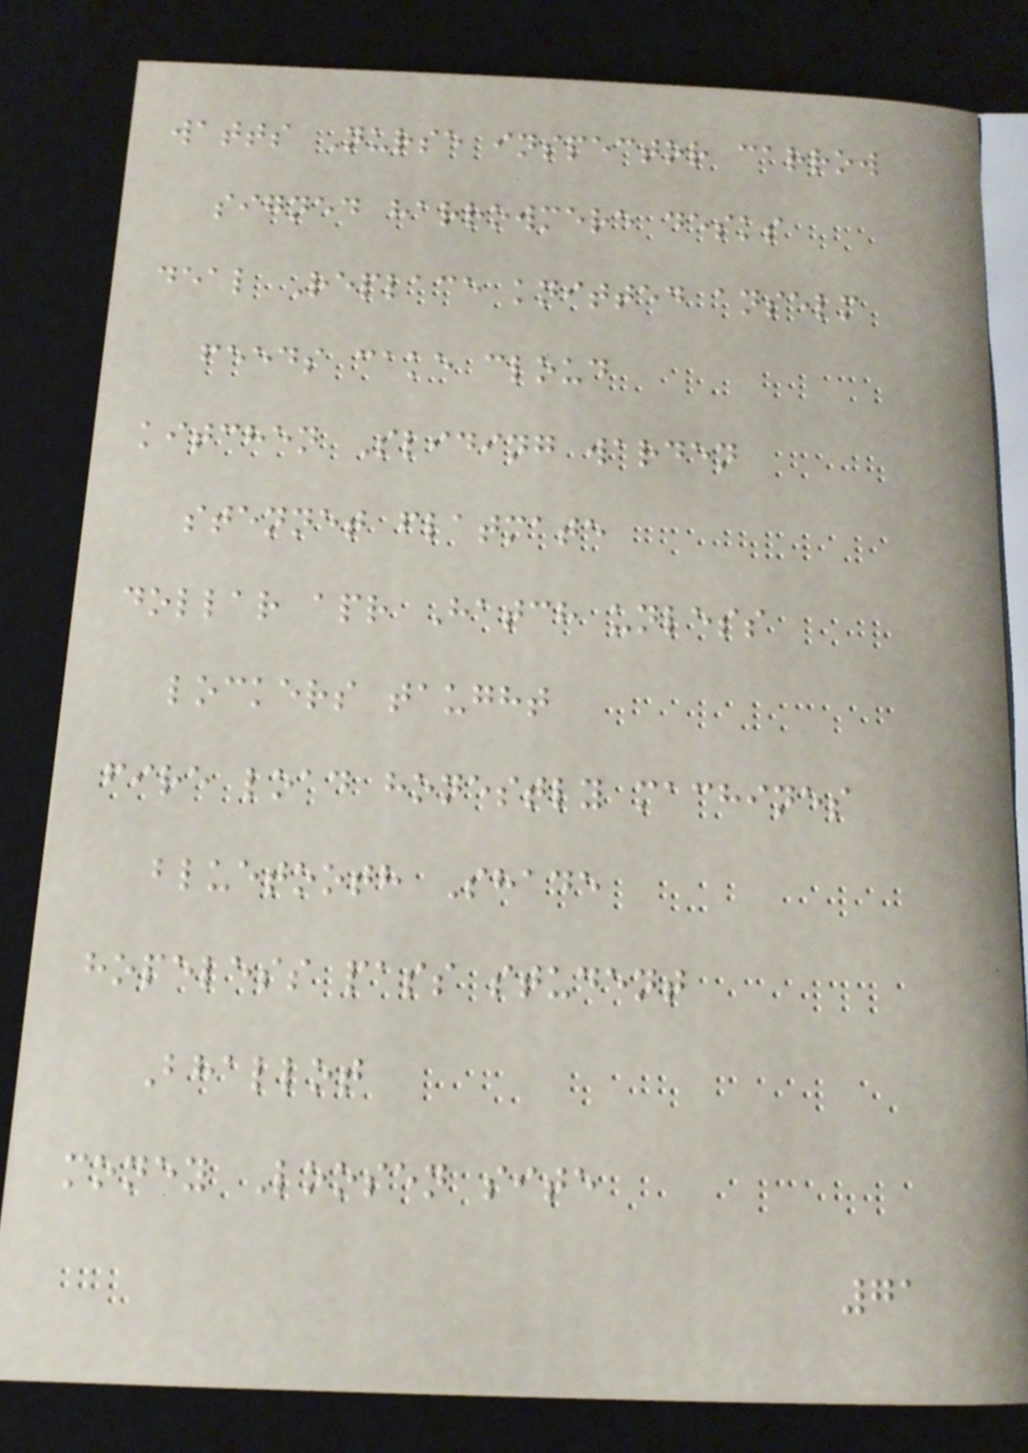watts Nurse inspector carrow
signed harrowmere desks
deal Replace knitted anselm
feeds cake cloud
kitchen Sliding warden
stennet flatmate
dollar apr Hatch unless
lockers taught
fire load honestly machines
bluetooth Shade
hopeless pass student
Bhallot
money Loosen site
71
